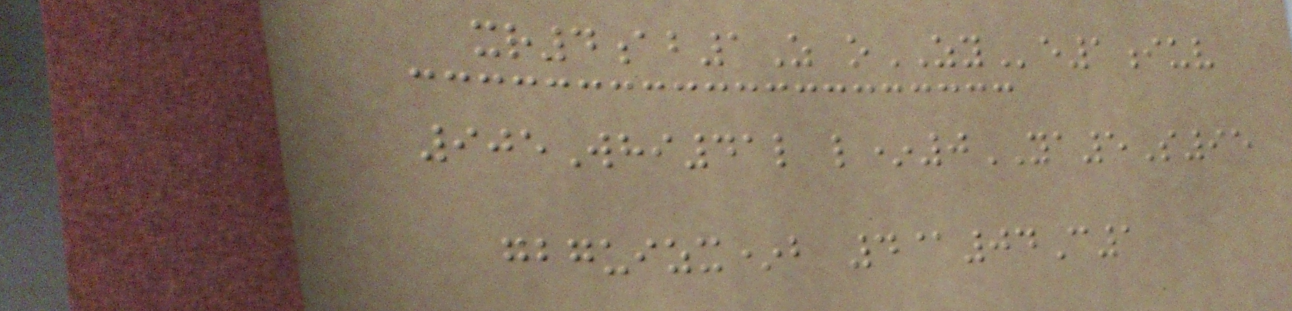xr4ab1Z oZYe1iuv
905Whi41l l*0YA5S95
gbguizx*b 4@04C1
